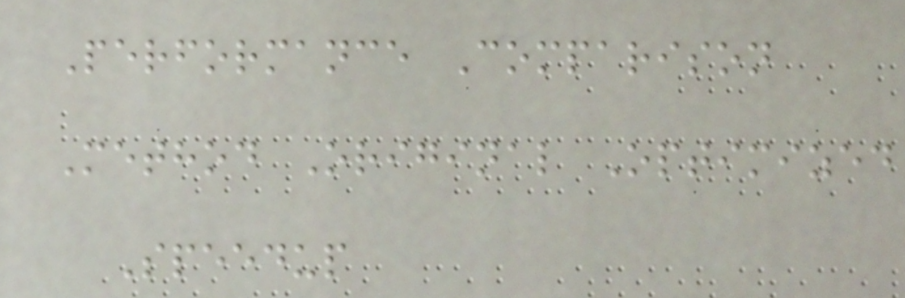Performance Comparison
Method Original Optimized
Speedup
